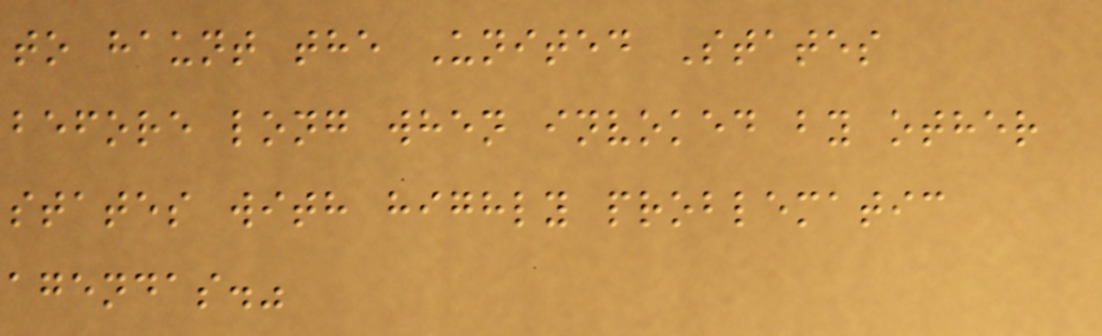to haunt the United States
before long when invoked by other
states with highly problematic
agendas."
